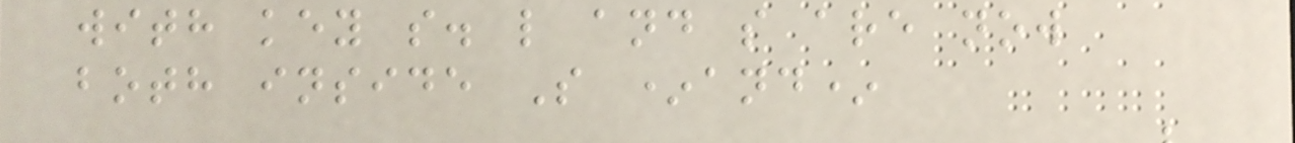with key s. l and s are now
both inside S *and*
